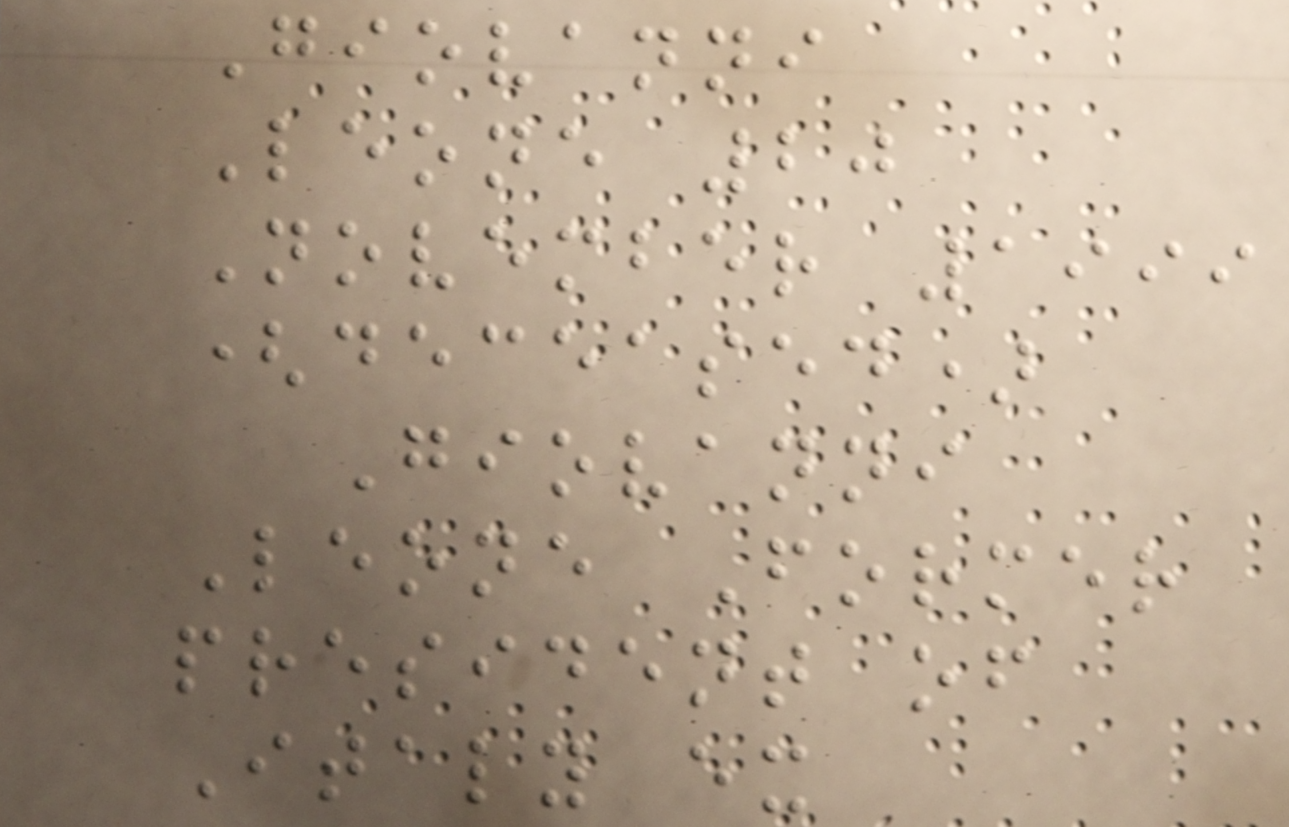Giovanni
Leone 20
November 1999
(deceased)
Giovanni
Leone Former
president of
Italy ex
